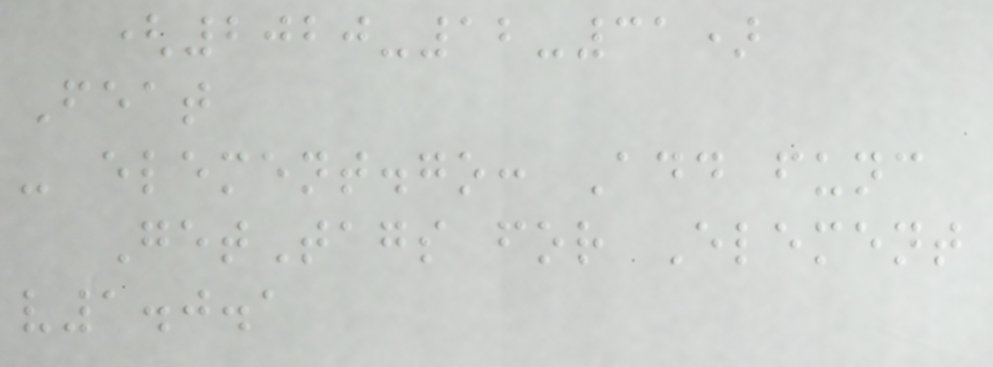(2020-12-31)
Feat
- element.go: Add func
GetTags for Element
v1.0.1
